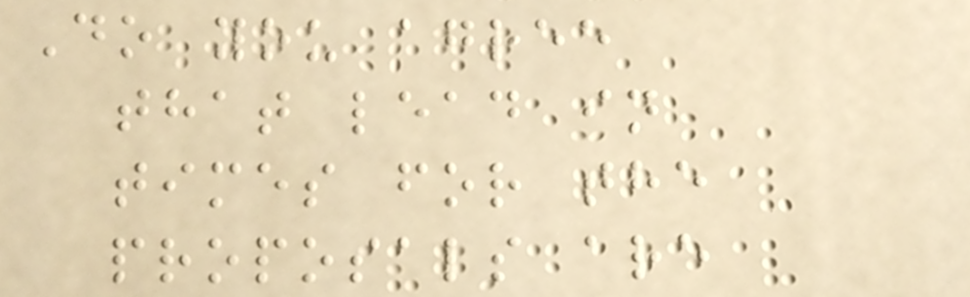Do you agree
that lead in
times for the
proposals are
